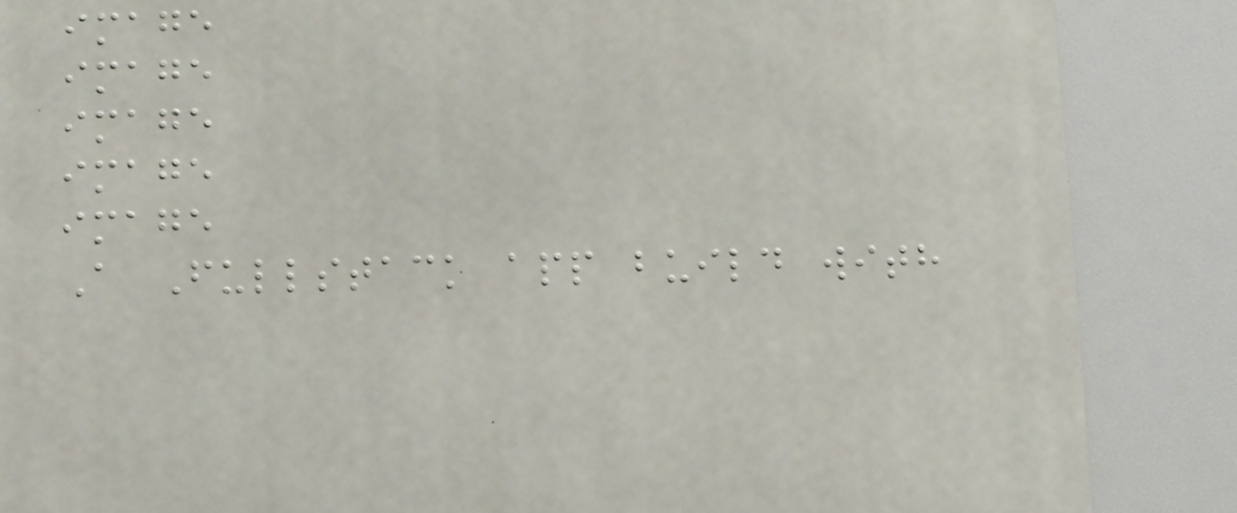image
image
image
image
image
A Fullstack app build with
